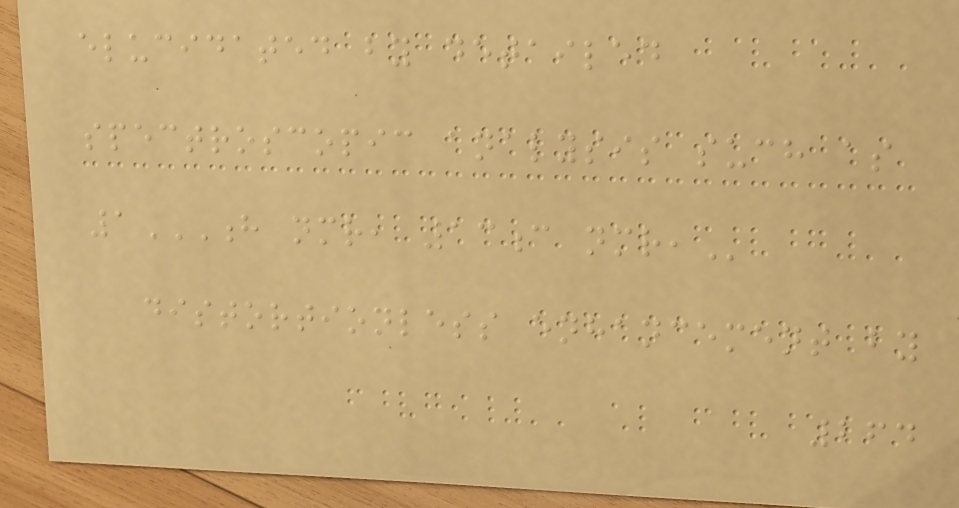elucidated by detailed
spectroscopic analysis such as
1H NMR, 13C NMR,
distortionless enhancement by
264
